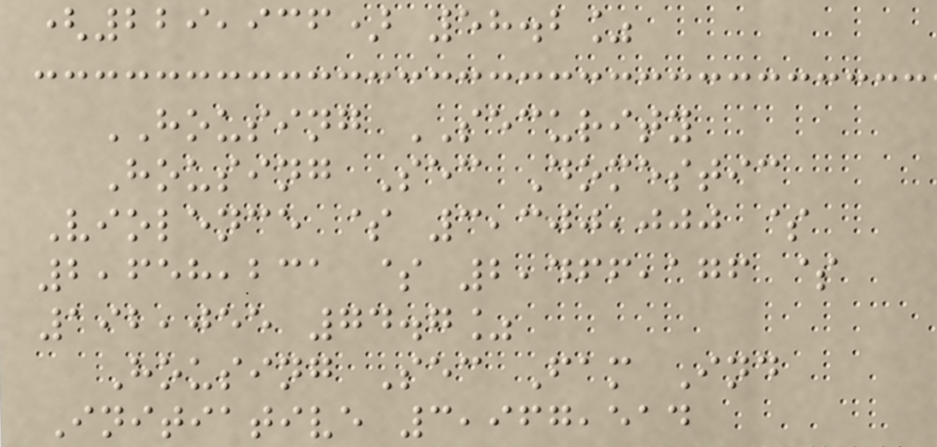(229,936) 58.2%
HOUSING SECURITY
Housing Sec Domestic
Violence $ 3,300,000 $
2,658,231 $ 2,466,176 $
192,055 74.7%
Housing Sec Fam Ind
Initiative 3,967,514
